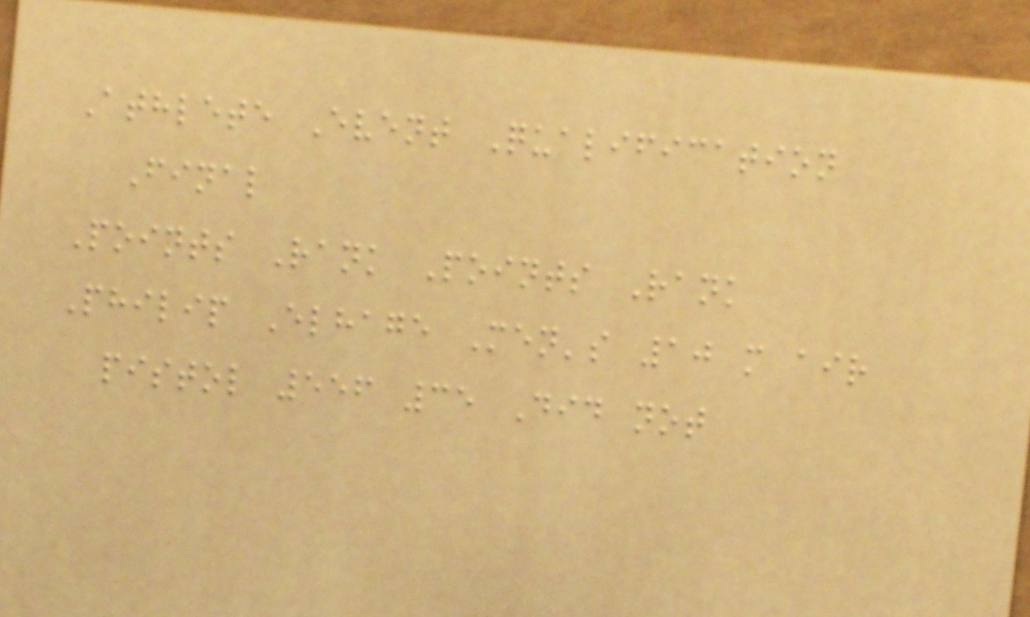Athlete Event Qualification
Final
Points Rank Points Rank
Philip Elhage Men's 10 m air
pistol 556 35 Did not
